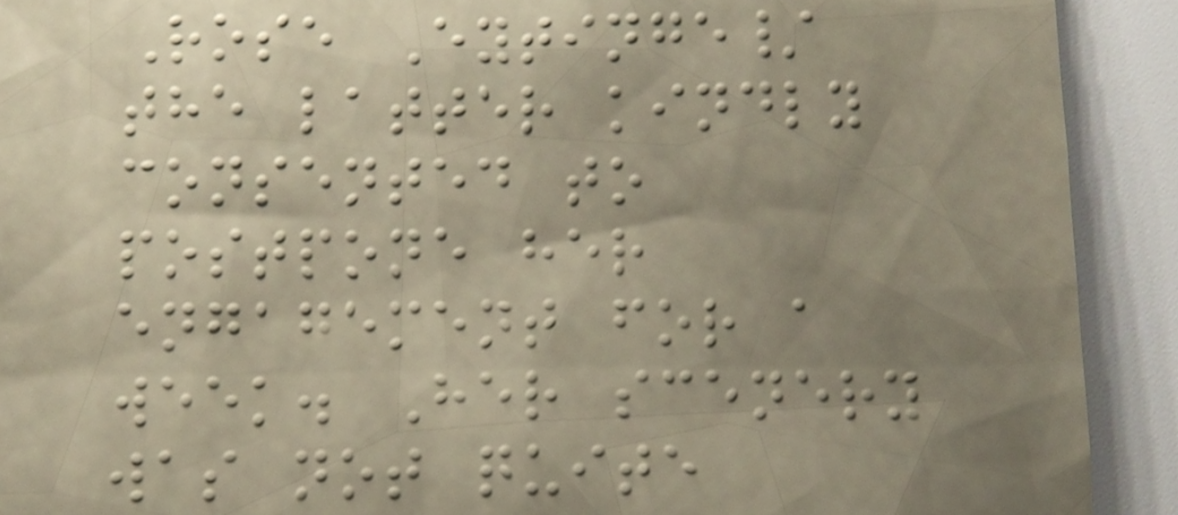Rose Eytinge/
the latter kindly
consented to
postpone her
engagement for a
week. Her scenery
was not quite
